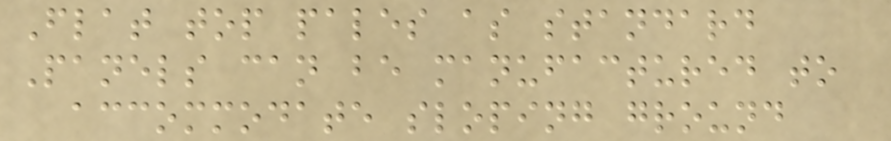Flat top pales as standard
Panels can be manufactured to
accommodate sloping ground
